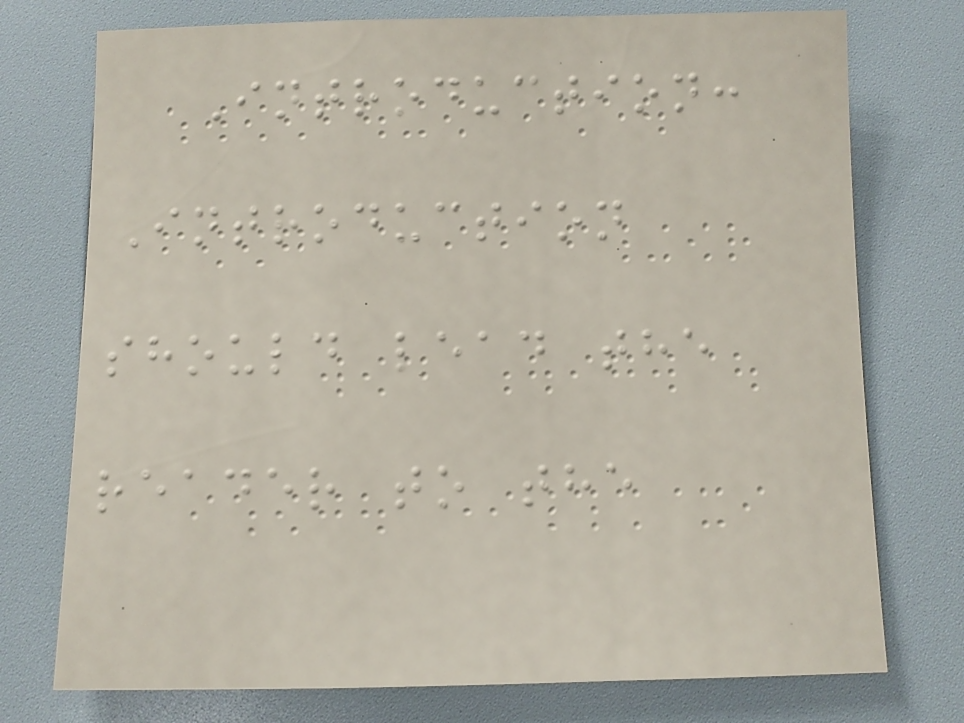Introduction:
Introduction
should lead the
reader to the
